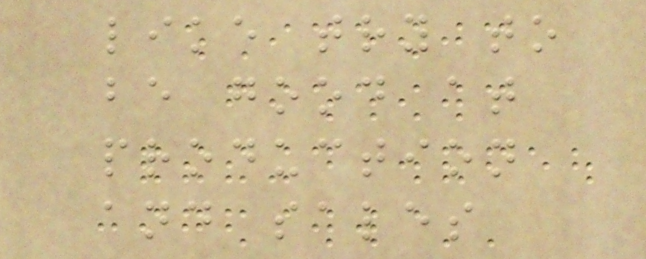like try to
be good at
production
and sales
